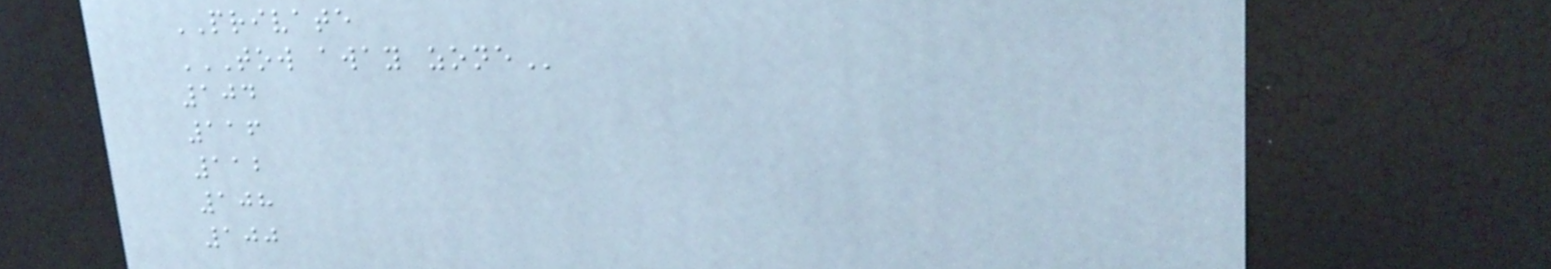PRIVATE
TOW AWAY ZONE
104
116
112
108
100
